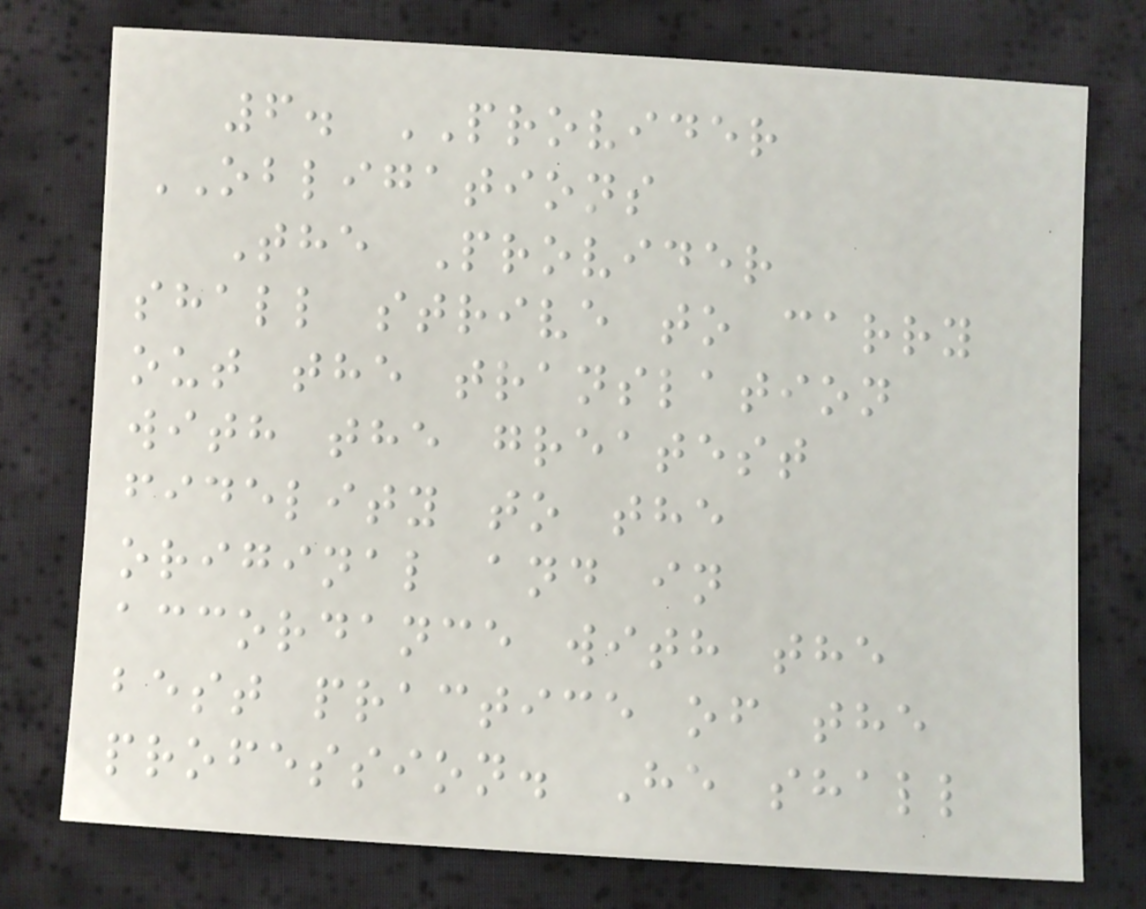6. PROVIDER
OBLIGATIONS
The Provider
shall strive to carry
out the translation
with the greatest
fidelity to the
original and in
accordance with the
best practice of the
profession. He shall
